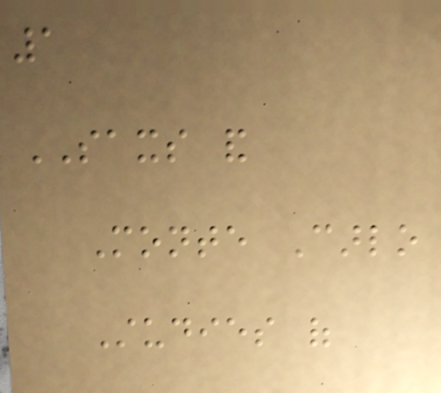1
SAXS and
Monte Carlo
Studies of
